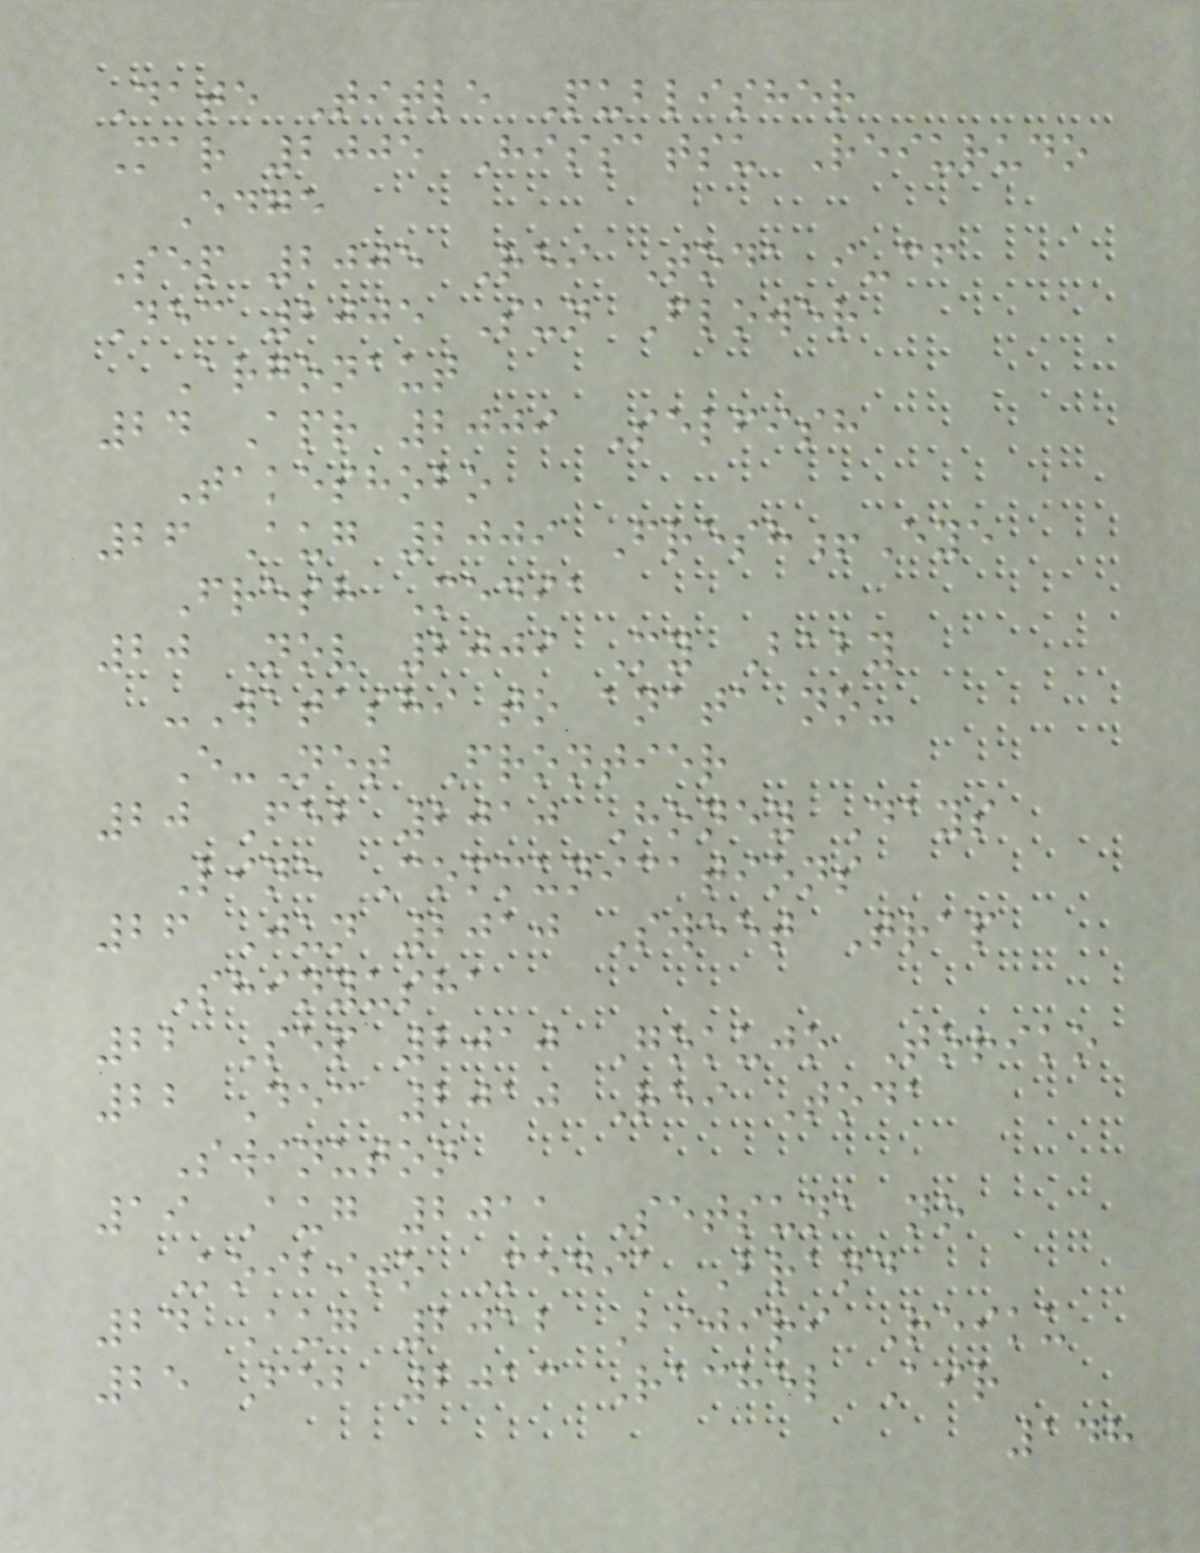Date Title Publisher
Mar 2005 Hissatsu Reiurudo
Edge
Sep 2005 Rei Toda i-cf
Dec 2005 Sun Flower
Argonaut
24 Apr 2009 Selfish
Takeshobo
26 Aug 2009 Fresh!Eye
Fresh Media
20 Nov 2009 My Baby
-Watashi to anata no-
E-Net Frontier
20 Feb 2010 Honey Days
Line Communications
26 Jun 2010 Sweet Trap
Shinyusha
22 Sep 2010 Gokujo Toriko
22 Dec 2010 Rei Toda
Swinuton
19 Aug 2011 Setsuna no
Koibito Media Brand
24 Aug 2012 Bijiri Reiku
25 Feb 2013 Rachel Air
148
